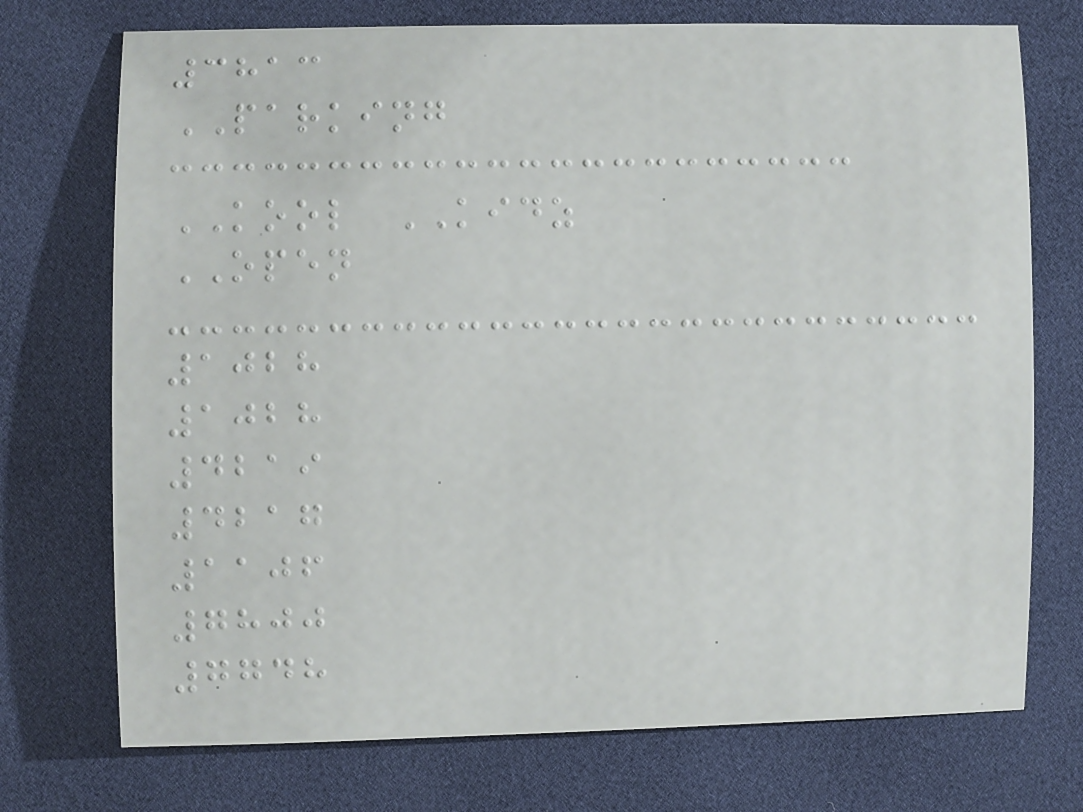3813
PARKING
KOOL KIDZ
OPEN
1028
1028
4219
4217
1106
7800
7748
